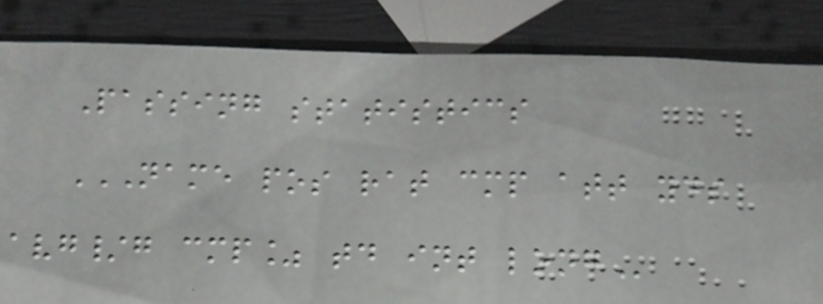Passing statistics
NAME POS RAT CMP ATT YDS
AVG/G CMP% TD INT LONG
